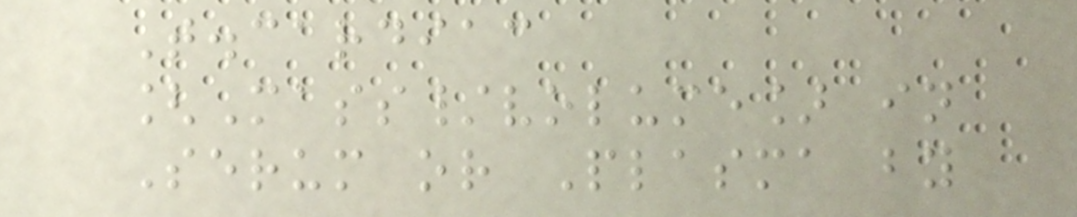T.cardiac
[Mass/volume] in
Serum or Plasma by
